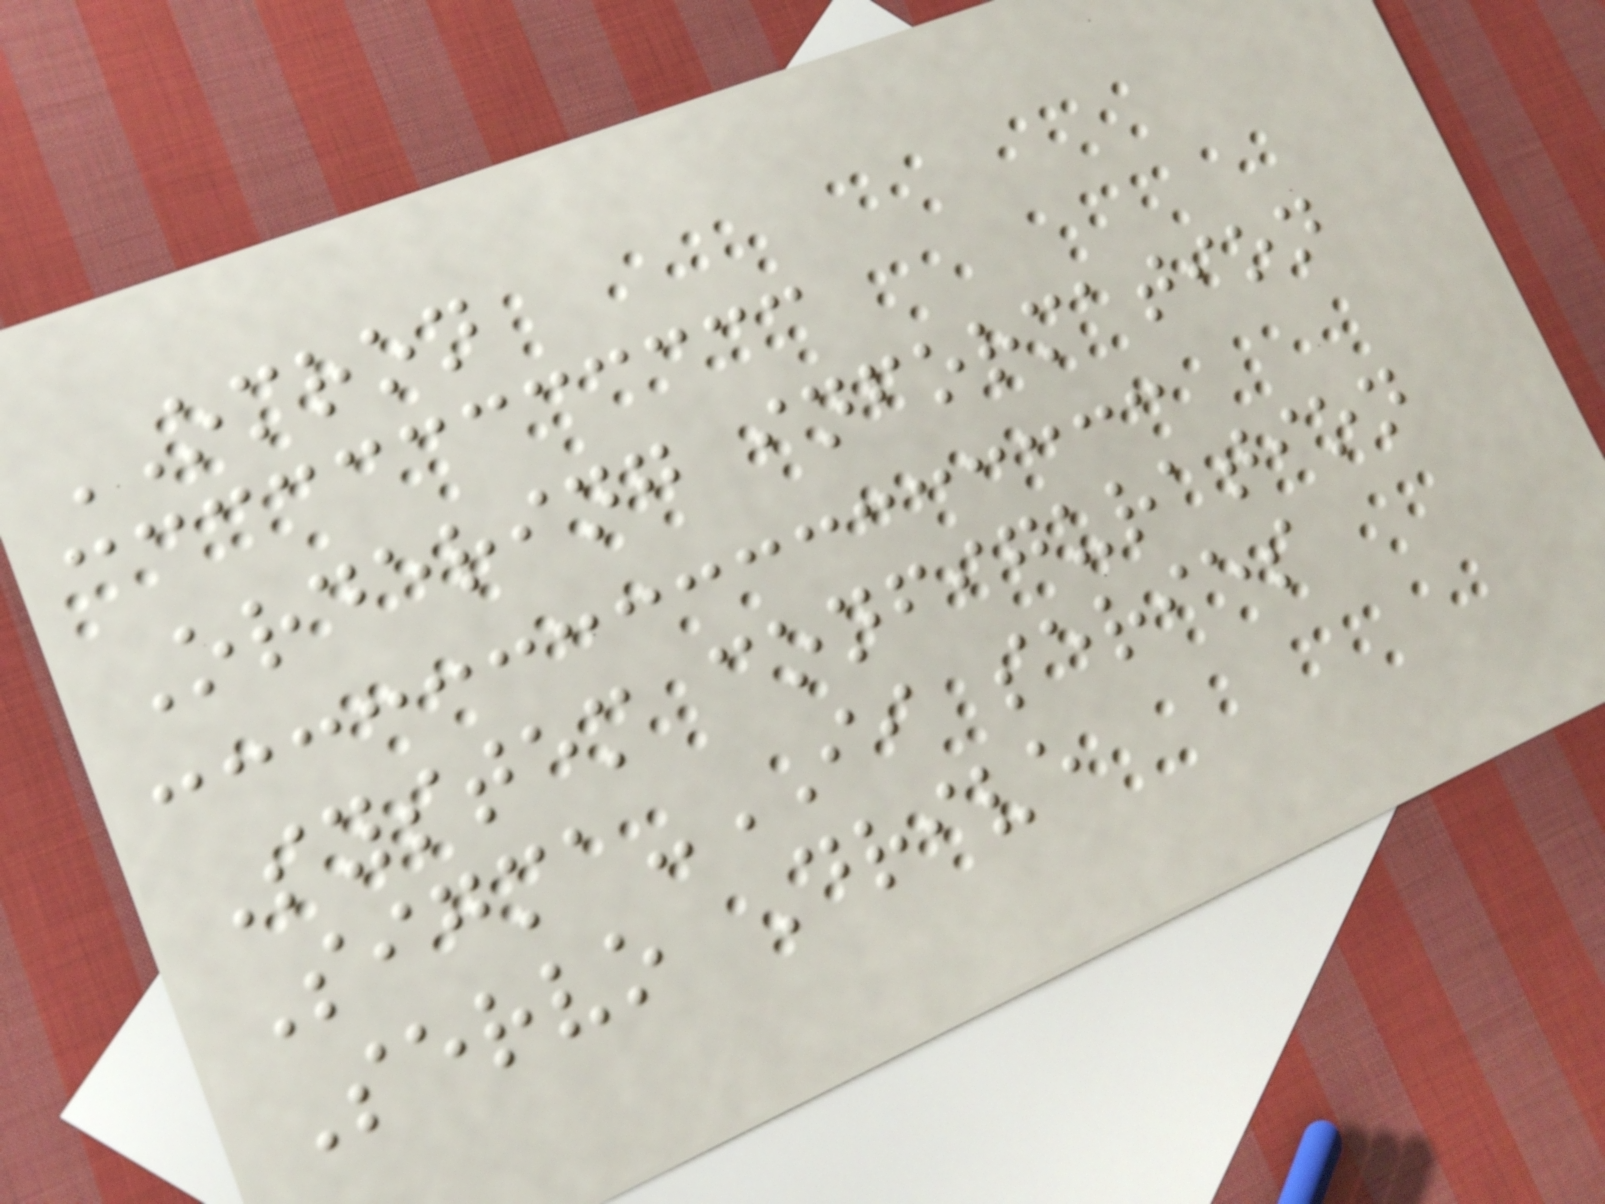OMRON
Ordering information
System configuration
Sigma-II series
Servo Drive
